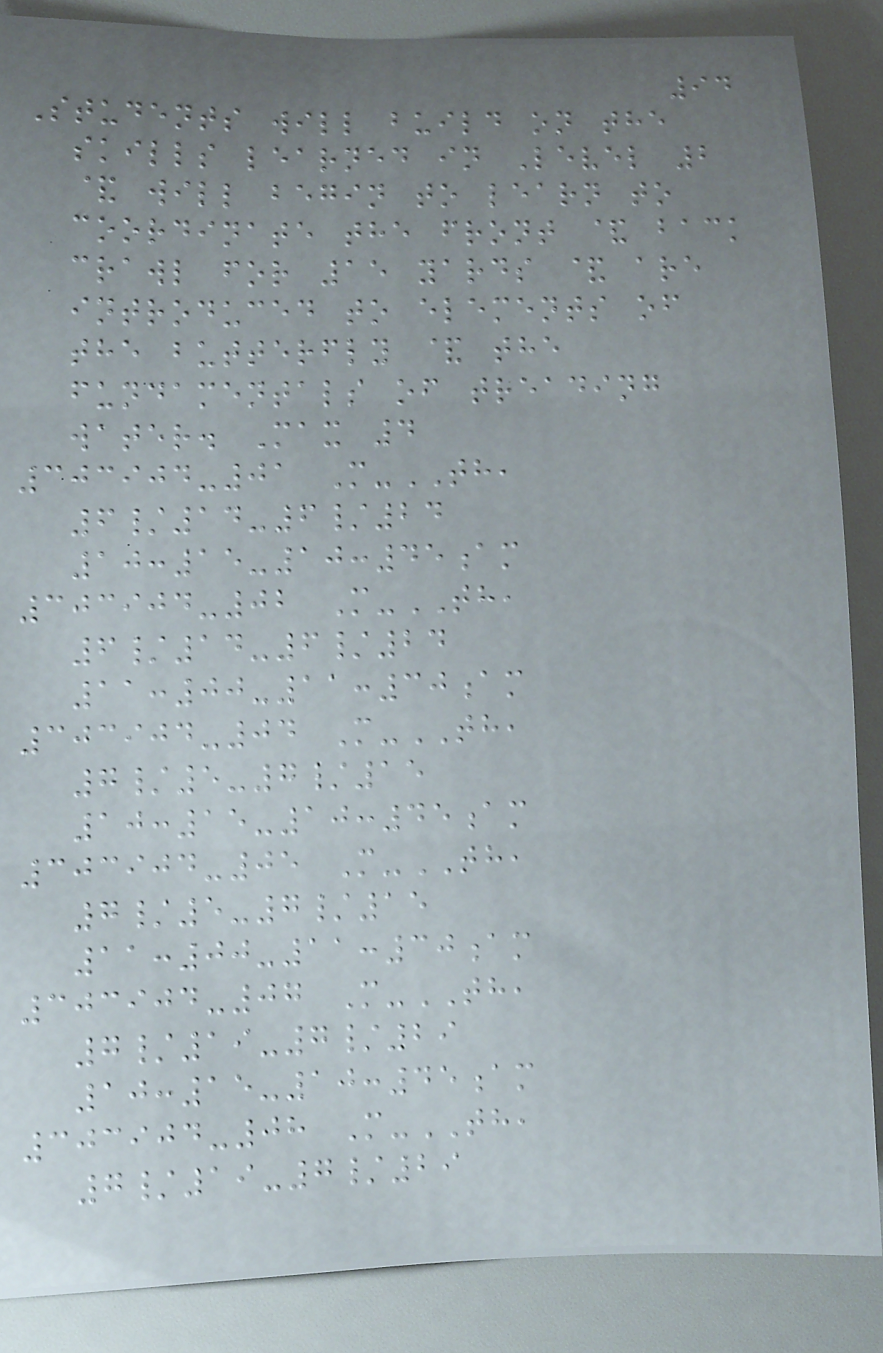94
Students will build on the
skills learned in Level 2
& will begin to learn to
coordinate the front & back
crawl for 15 yards & are
introduced to elements of
the butterfly & the
fundamentals of treading
water. Max 4
303904-01 M-TH,
6/14-6/24
10:15-10:45am
303904-02 M-TH,
6/14-6/24
11:00-11:30am
303904-04 M-TH,
7/5-7/15
10:15-10:45am
303904-05 M-TH,
7/5-7/15
11:00-11:30am
303904-07 M-TH,
7/19-7/29
10:15-10:45am
303904-08 M-TH,
7/19-7/29
